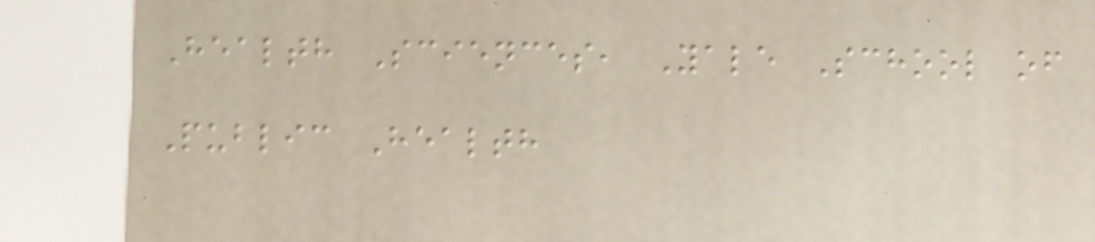Health Sciences, Yale School of
Public Health
